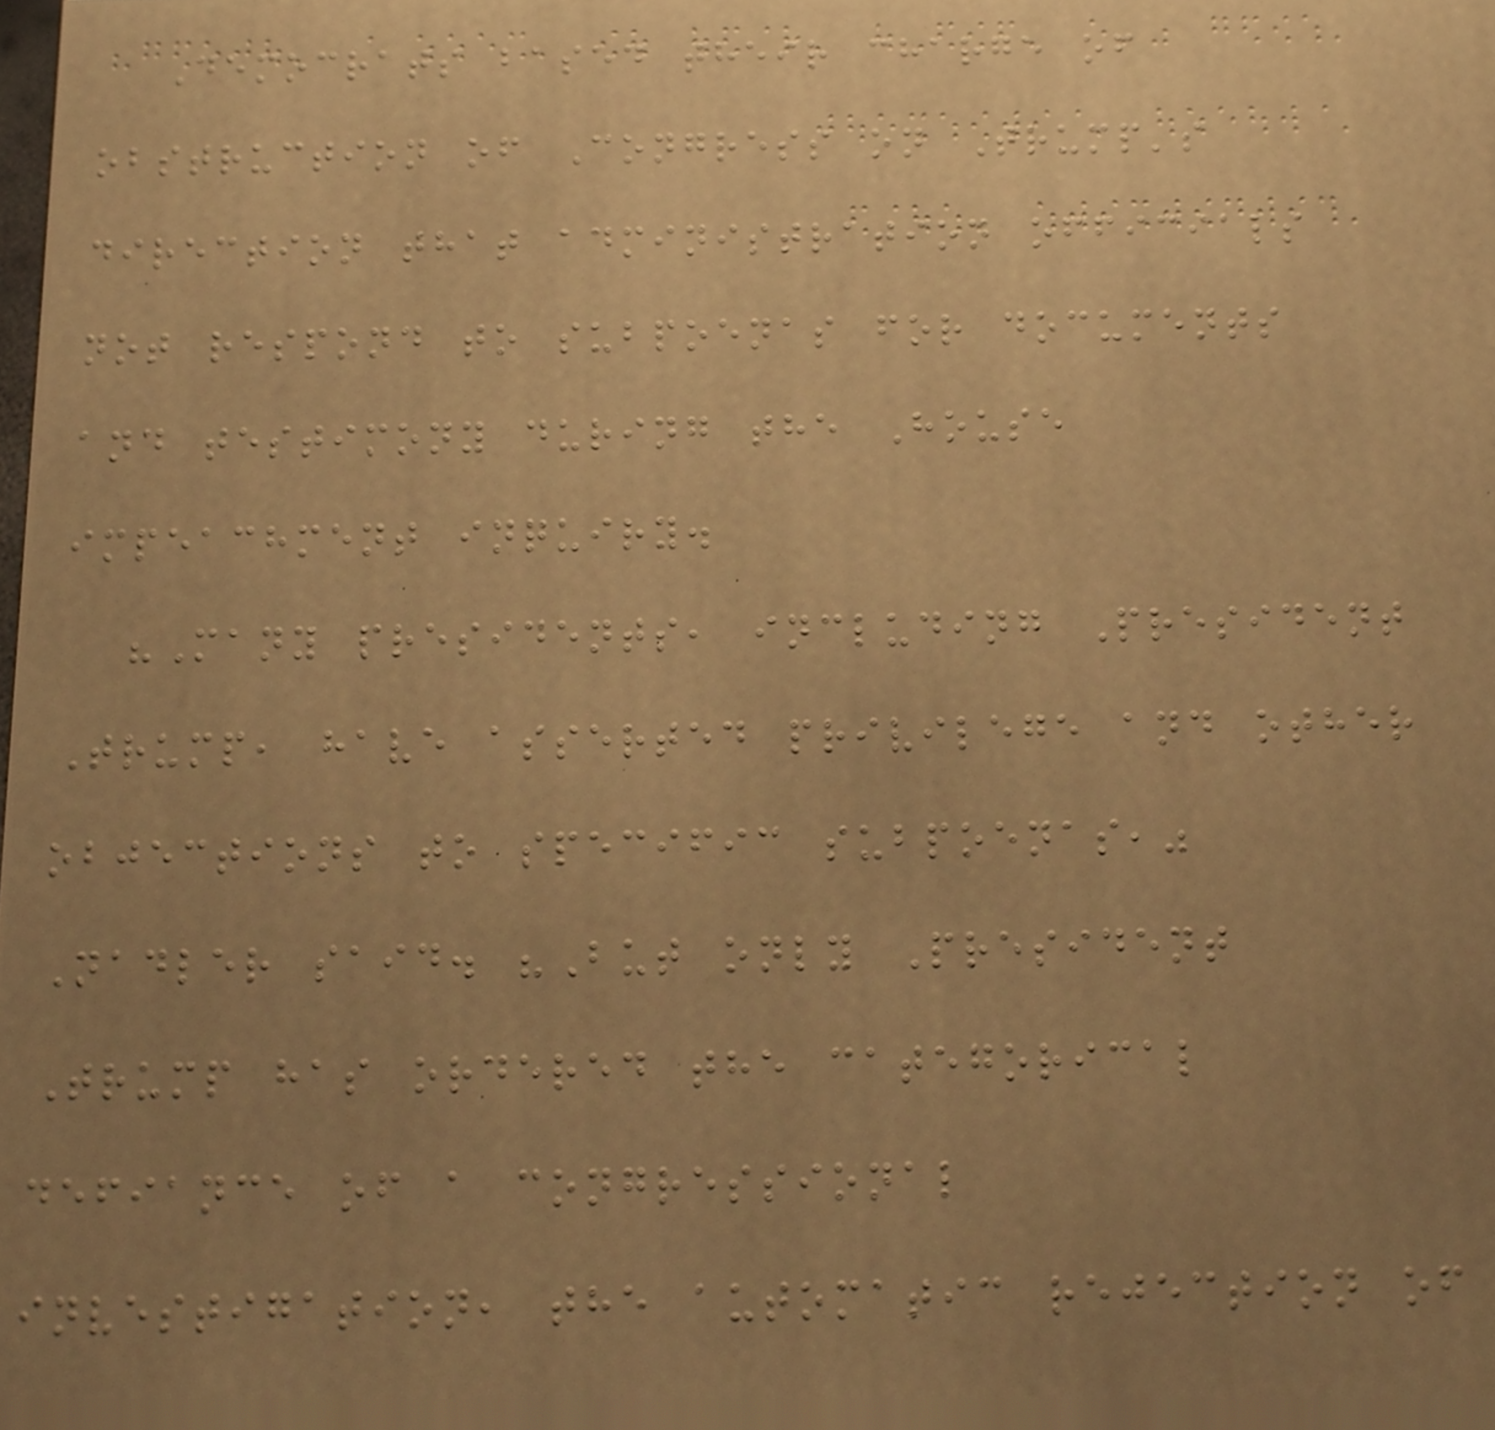Democrats based their charge of
obstruction of Congress on Trump's
direction that administration officials
not respond to subpoenas for documents
and testimony during the House
impeachment inquiry.
"Many presidents, including President
Trump, have asserted privilege and other
objections to specific subpoenas,"
Nadler said. "But only President
Trump has ordered the categorical
defiance of a congressional
investigation, the automatic rejection of
